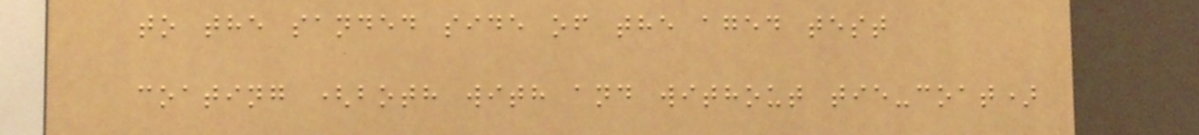to the sanded side of the aged test
coating (both with and without tie-coat)
